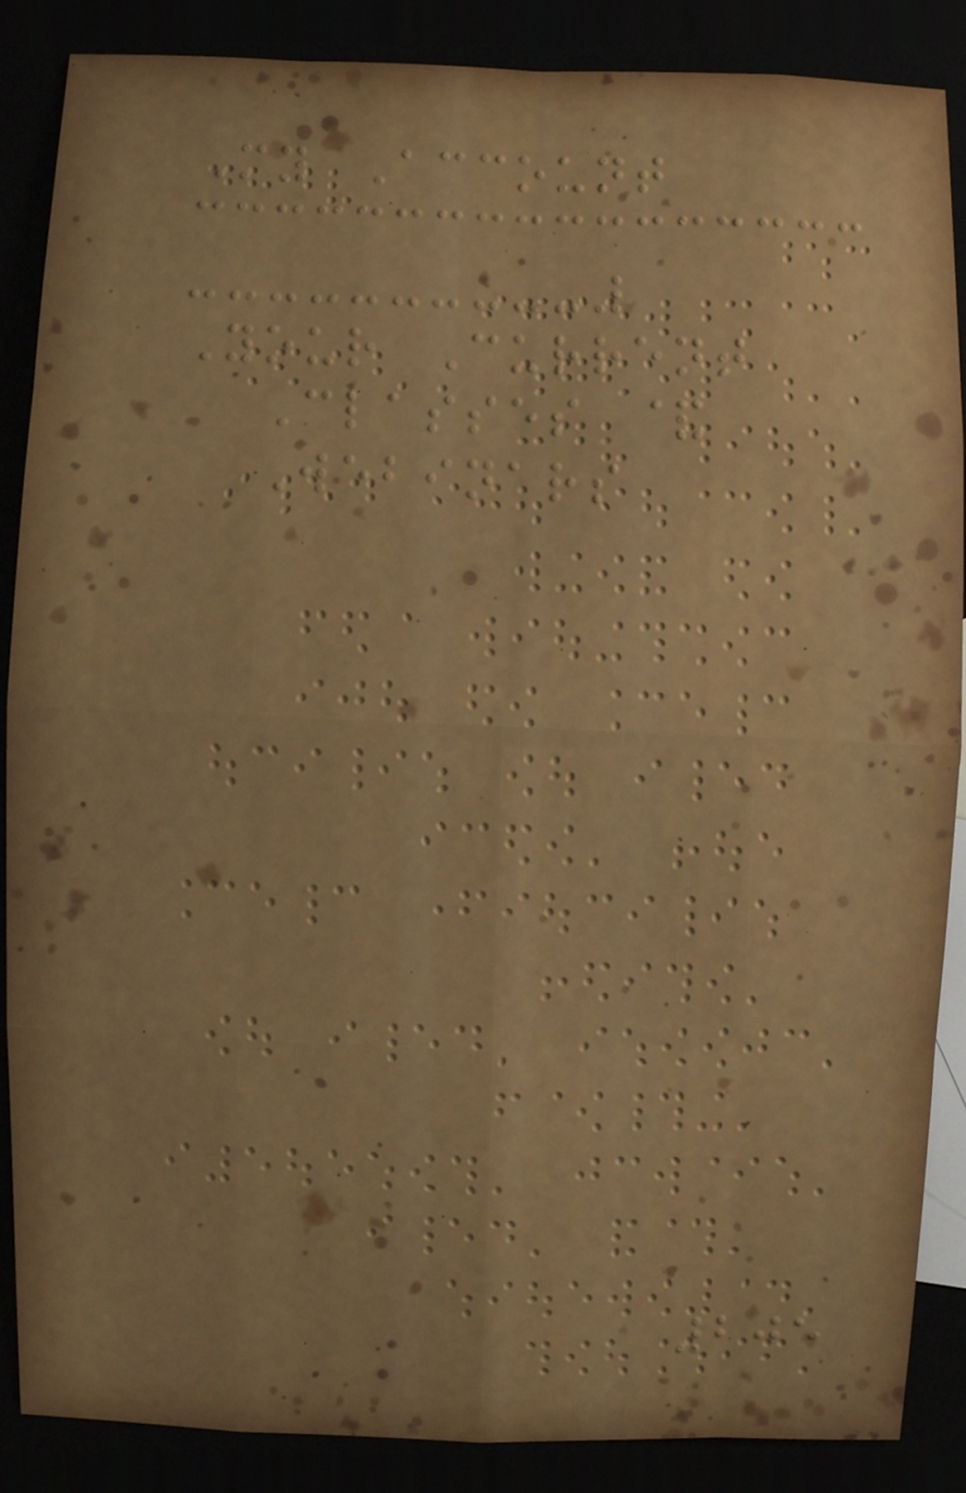My Account
Your Current
Classes &
Webinars
205
